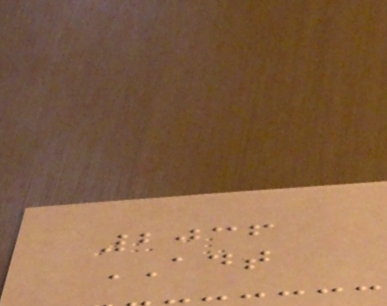2036
ADT
